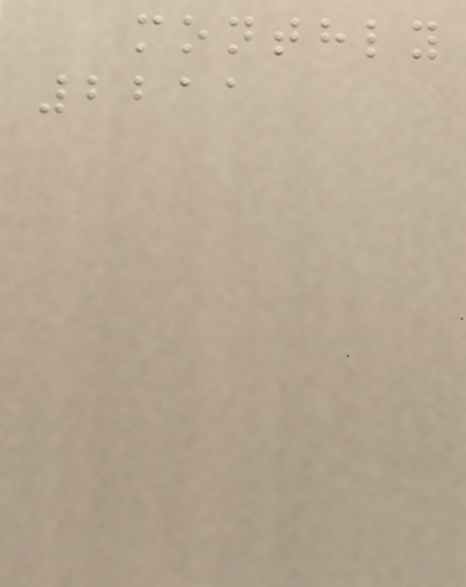monthly
2211
